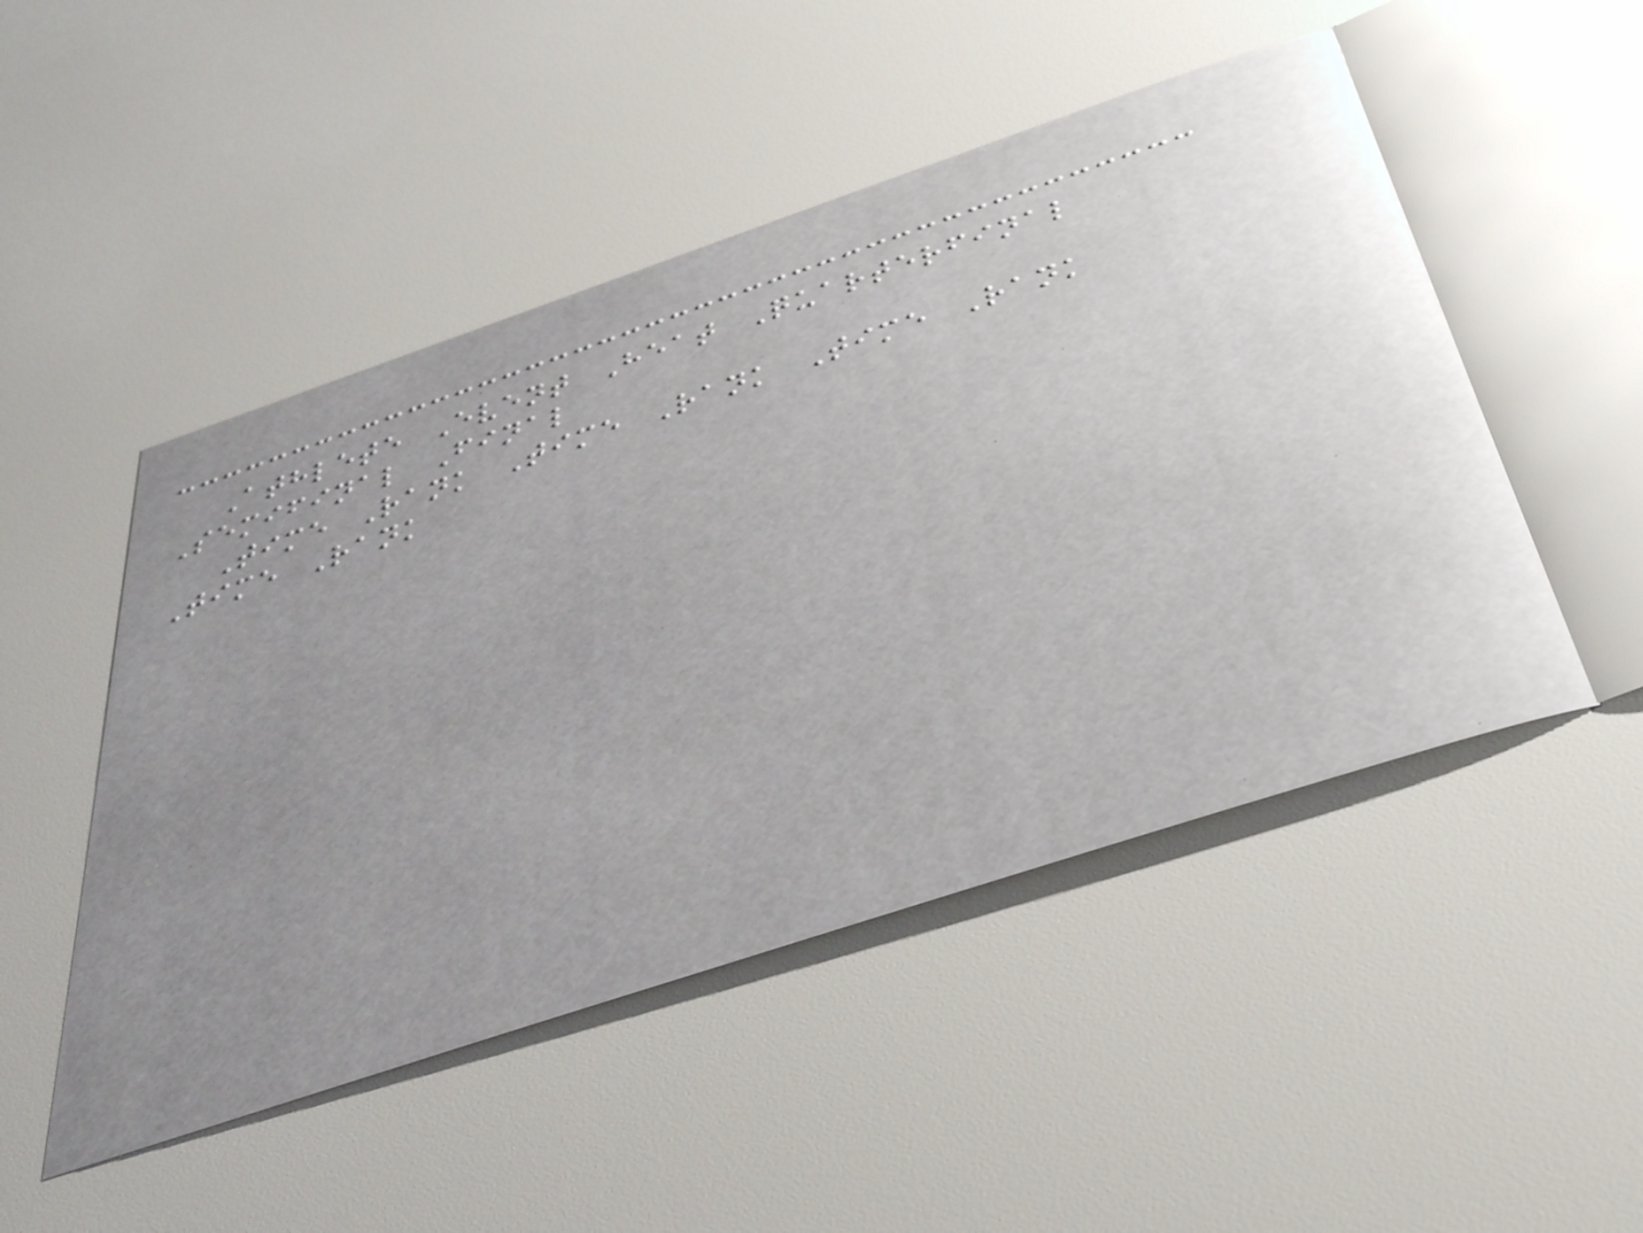Athlete Event Heat Quarterfinal
Semifinal Final
Time Rank Time Rank Time Rank
Time Rank
